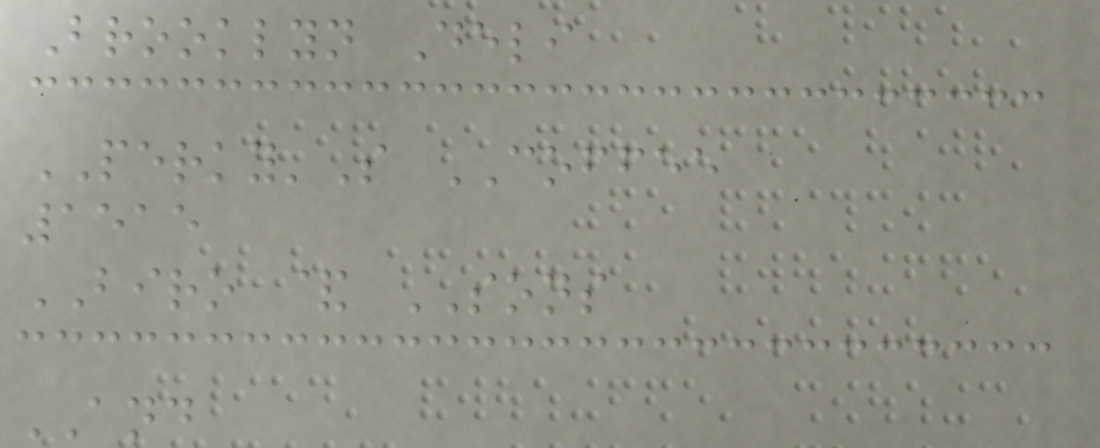Brooklyn Deli
PERKY'S COFFEE
1515
BIRO & SONS
AND
